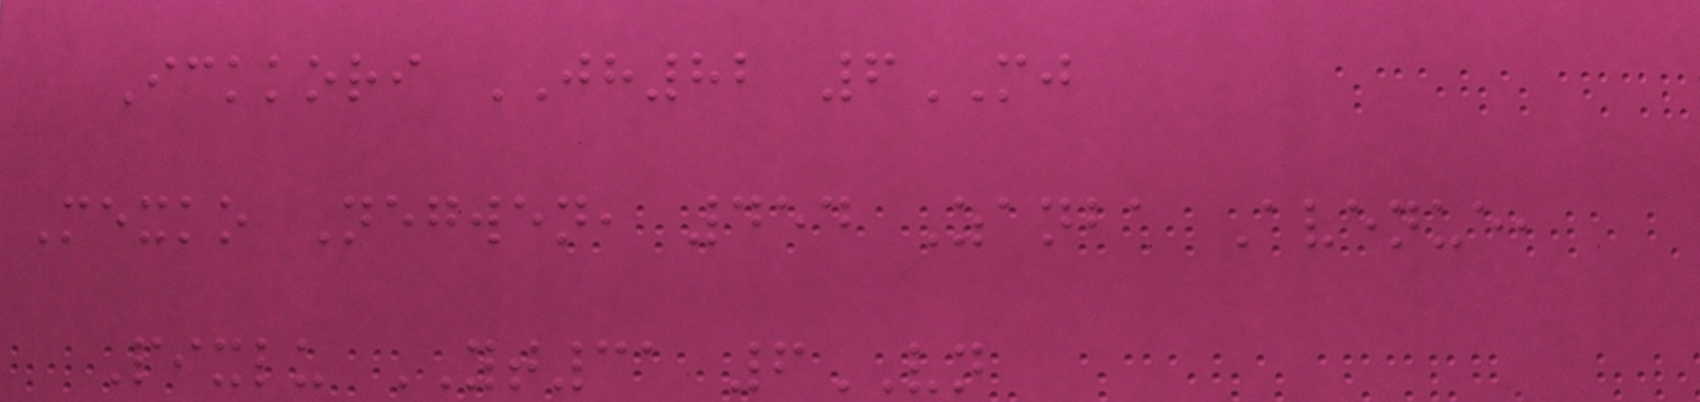Ickkori JH82 6MJ
Mexko Negwen, 454 Zanba Avenue,
Pixlu YT31 6VN
